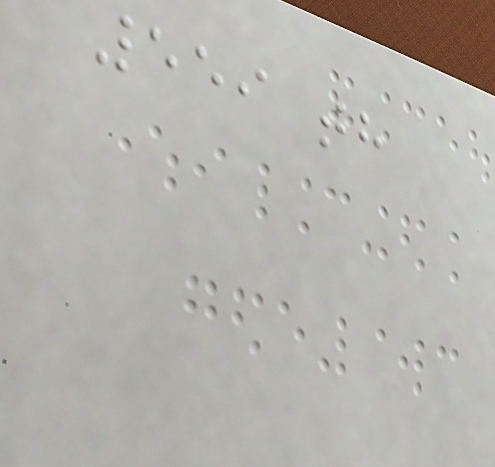559 th
